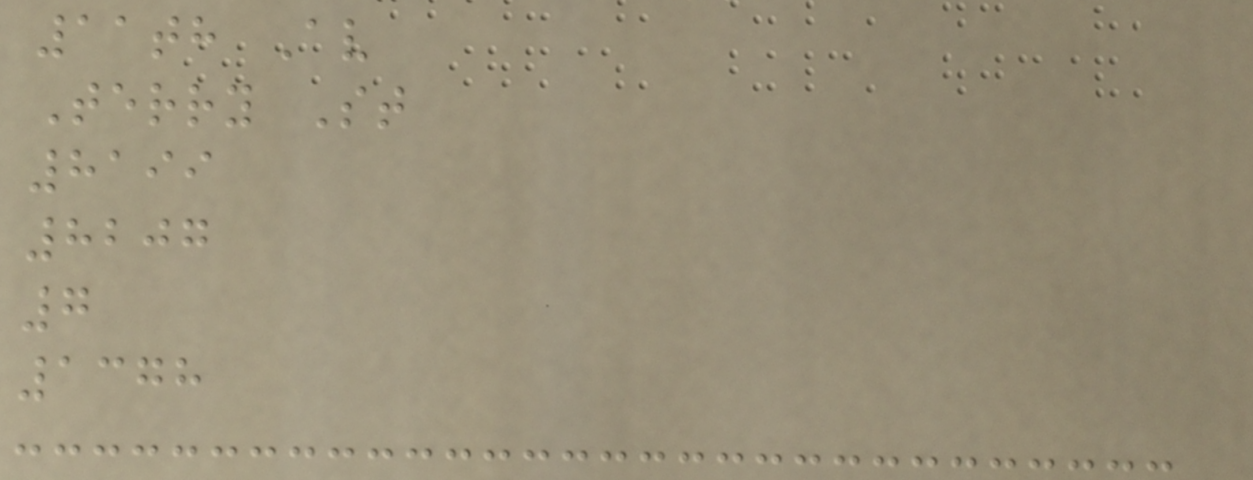11th Av
Terry St
8199
8207
7
1378
